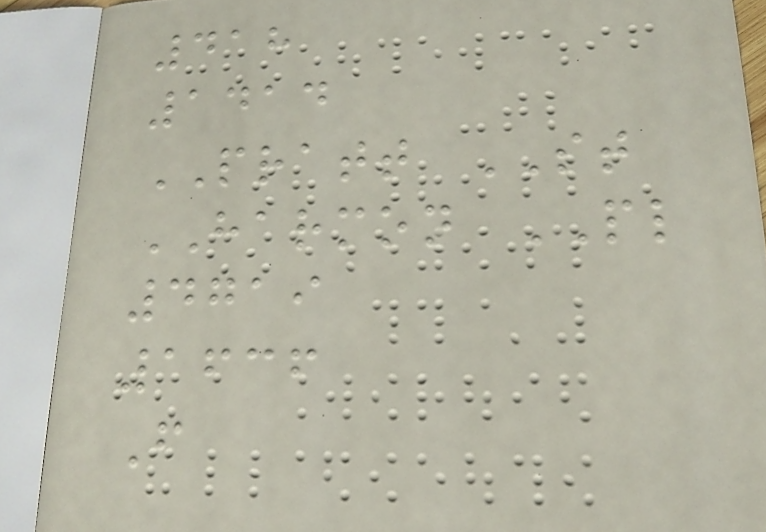418
1414
PRATT ST
HARMON PL
4719
1636
F
